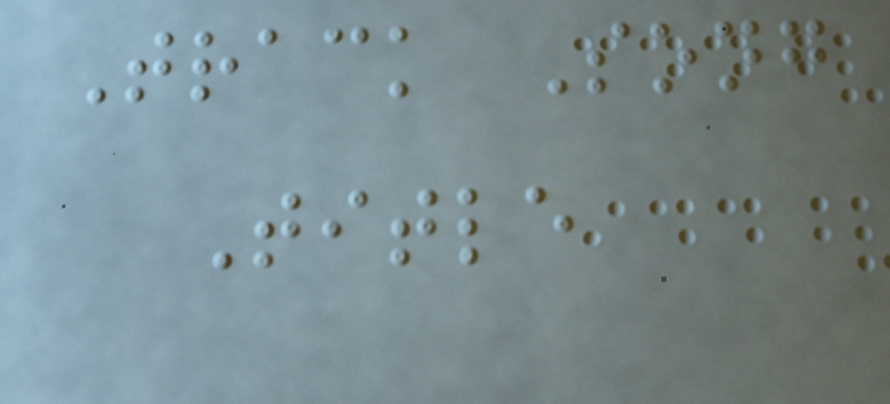Track Song
Title
